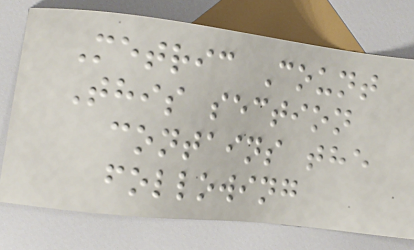Metric Count
This section
contains the
following
